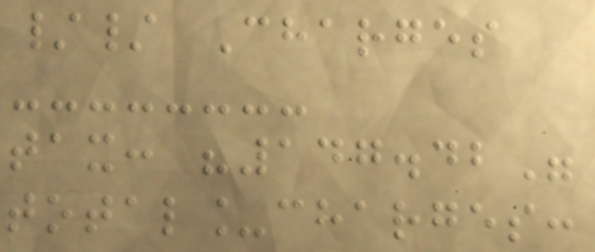// Charges
tax: "147.42"
total_charges:
